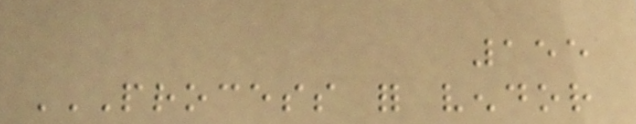155
PROCESS FOR VENDOR
